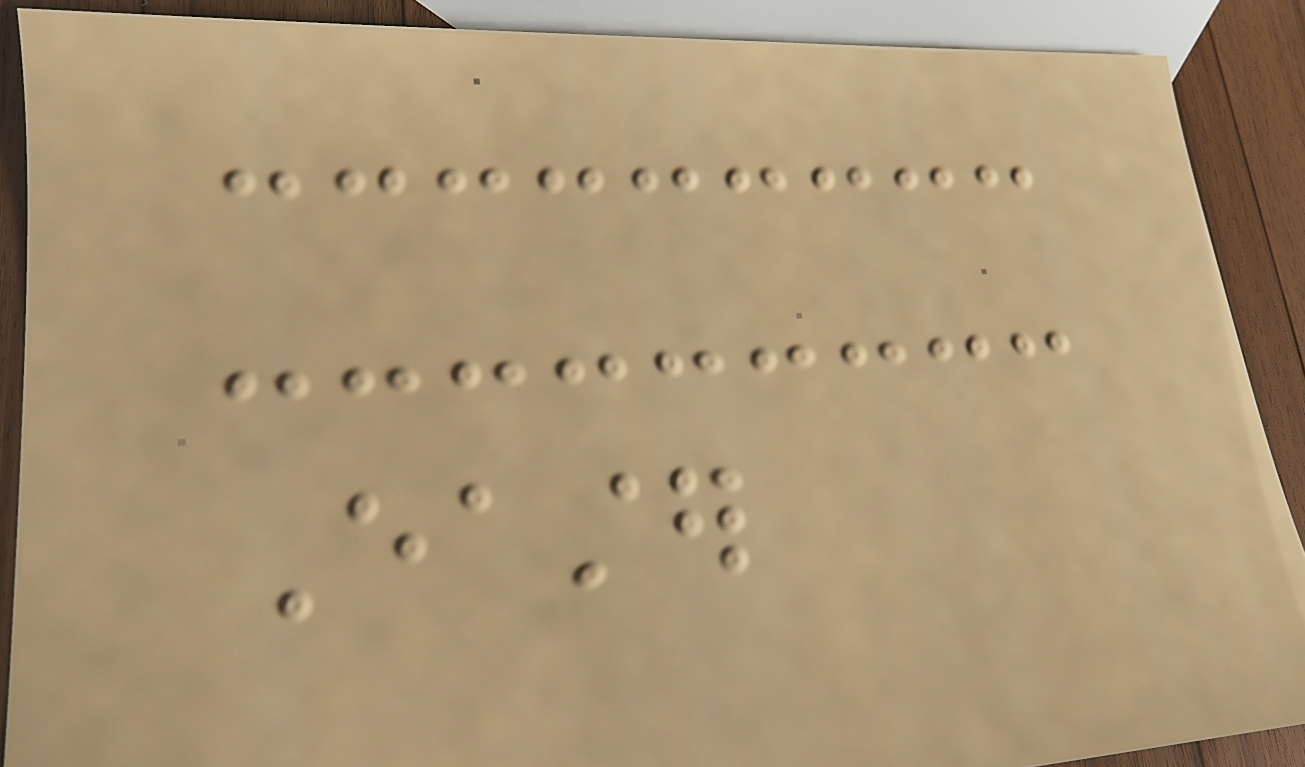Easter
